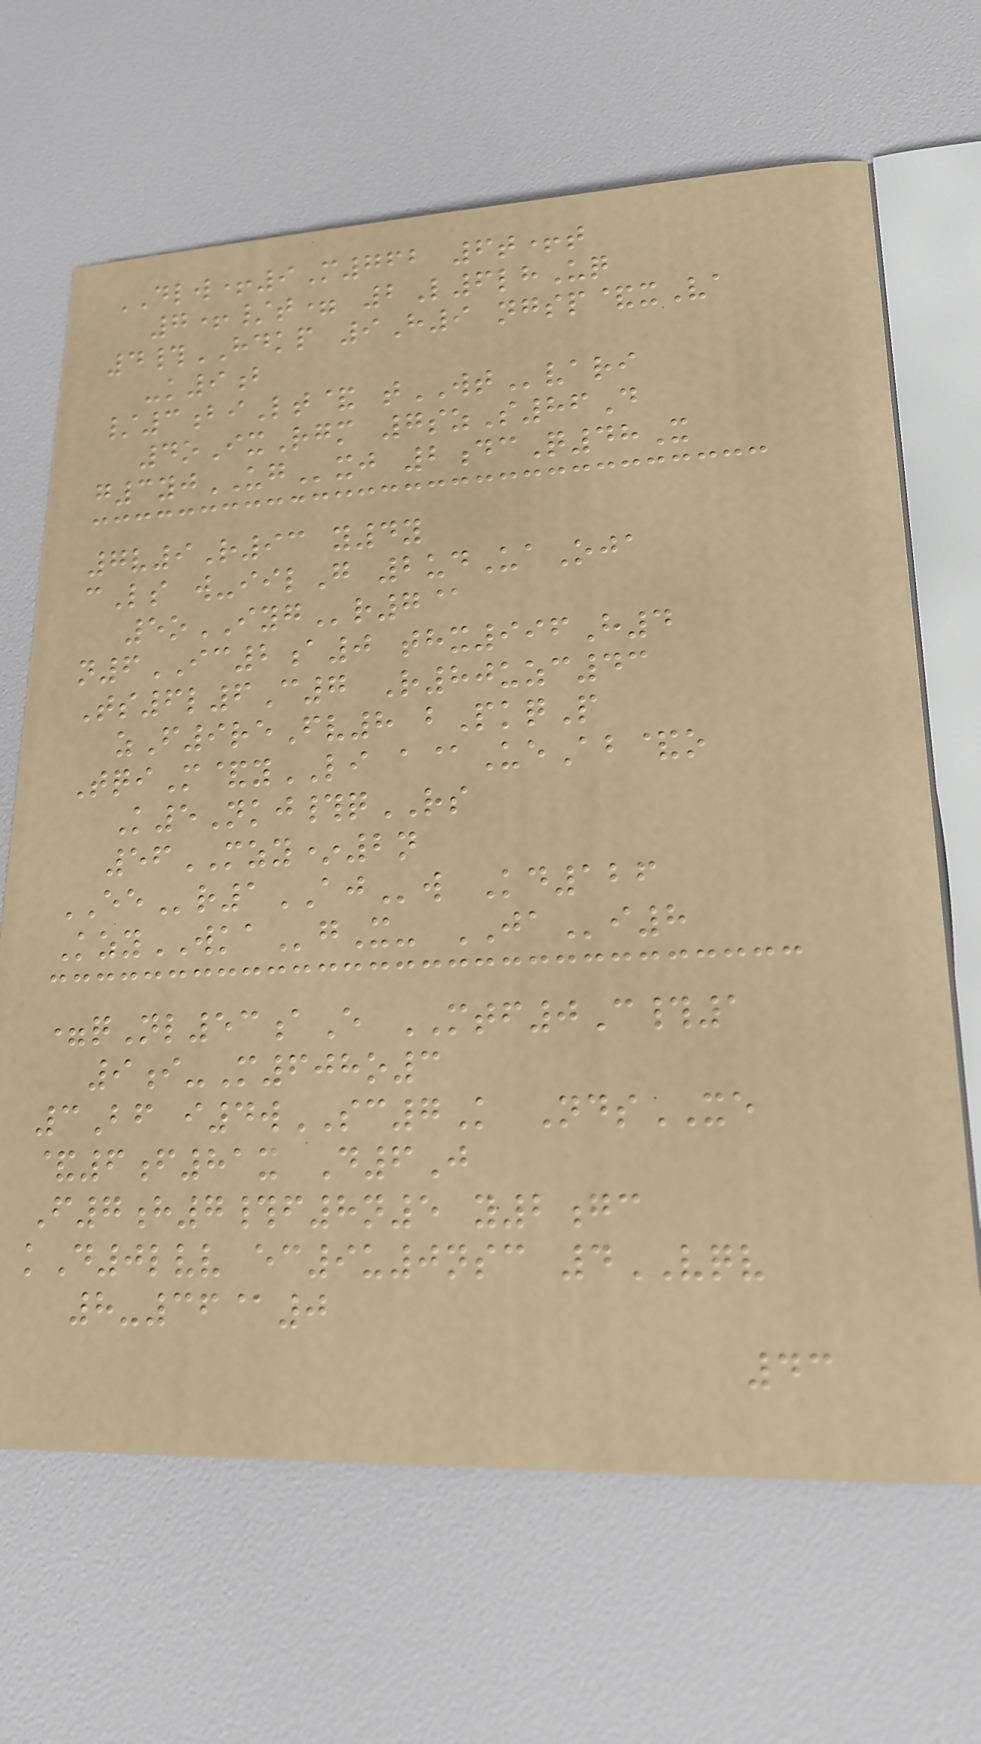DLW+9M762 6t+t
7+/t= 2L6lhUq
4#HDKP 9H9 ngsp&xVa
-k9b
/3biLt& tWTvari
4oIxRgm 7szS86D
g3yjUGxj 2dcQ48X
7v9R93 y4y
cLs w-iilG 2udUaOja
5oIYGr7@
n6IC2a0 thx996H4
Ts6l6C7 R80uzc43
zF9reFv8 bPkqP
TqiM&yLI a@UeAb&o
K5Nkj#qRS
56MZY*2n
EEr1AJw Kd126
KzyWKAgX- JAi8
=qNl53aE MTF0C#1
9i-M608o3
3Bf i4wSC7K NdsXE
&6f81x D6J
F7h7#f8n5 y2gc
kD0lvv ec9u0nsc 4VQV
8-36@0
43
